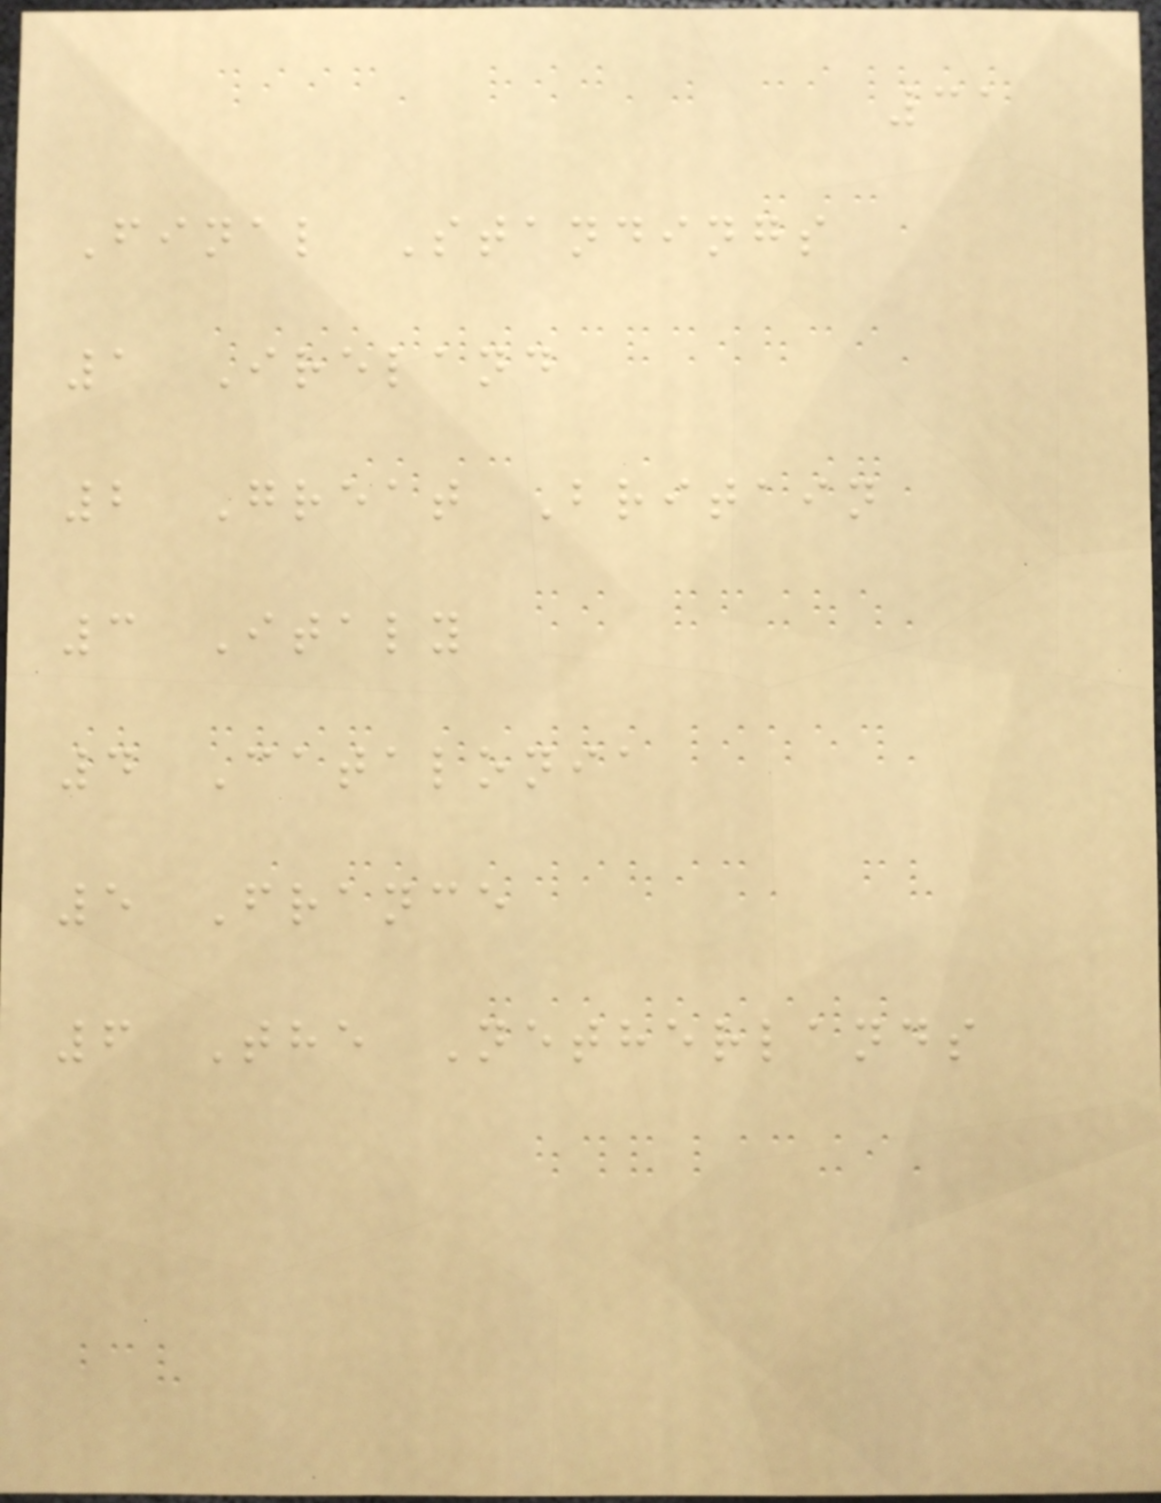31
Final Standings
1 Ireland
2 Great Britain
3 Italy
4 Catalonia
5 France
6 The Netherlands
